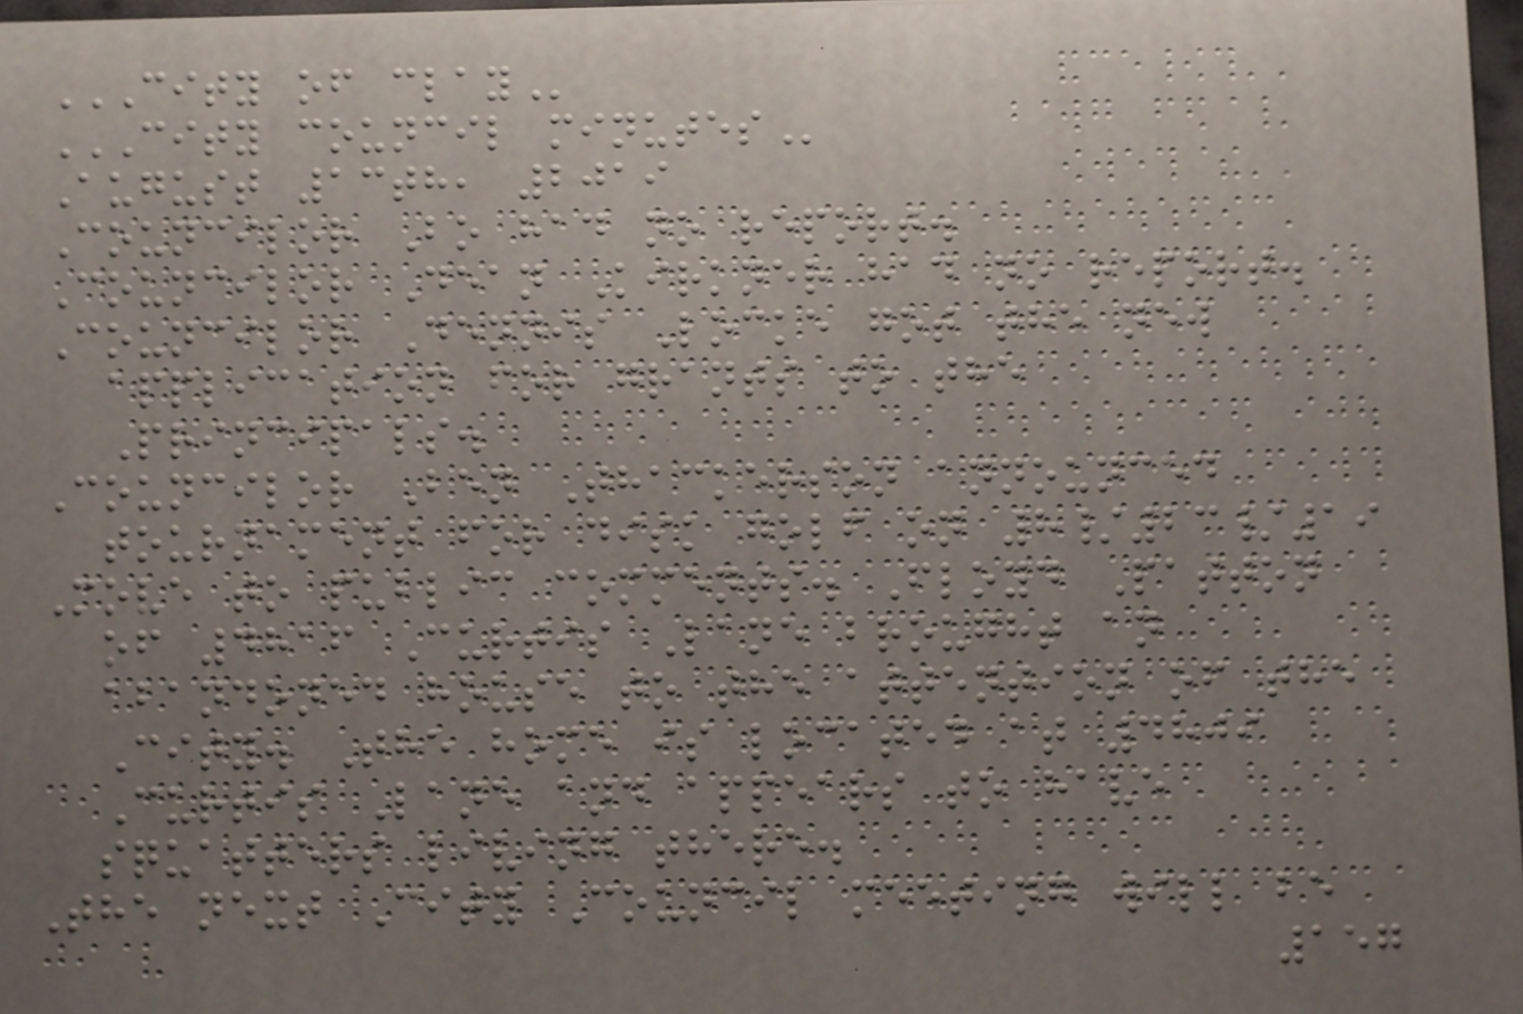CITY OF CLAY
CITY COUNCIL MINUTES
August 13th, 2019
Councilor Bo had no report.
Councilor Dean Kirkner had no report.
Councilor Dennis Locke got the new
application for grants to the
Principals.
Councilor Ben Thackerson announced
tournament for disk golf on 8/23/19
Move to public comments. Floyd Patton
of 4816 Curtis Lane brought an
abandoned house to the attention of the
City. The home is located at 4809
Curtis Lane and appears to have
squatters living there.
The next City Council meeting will be
157
